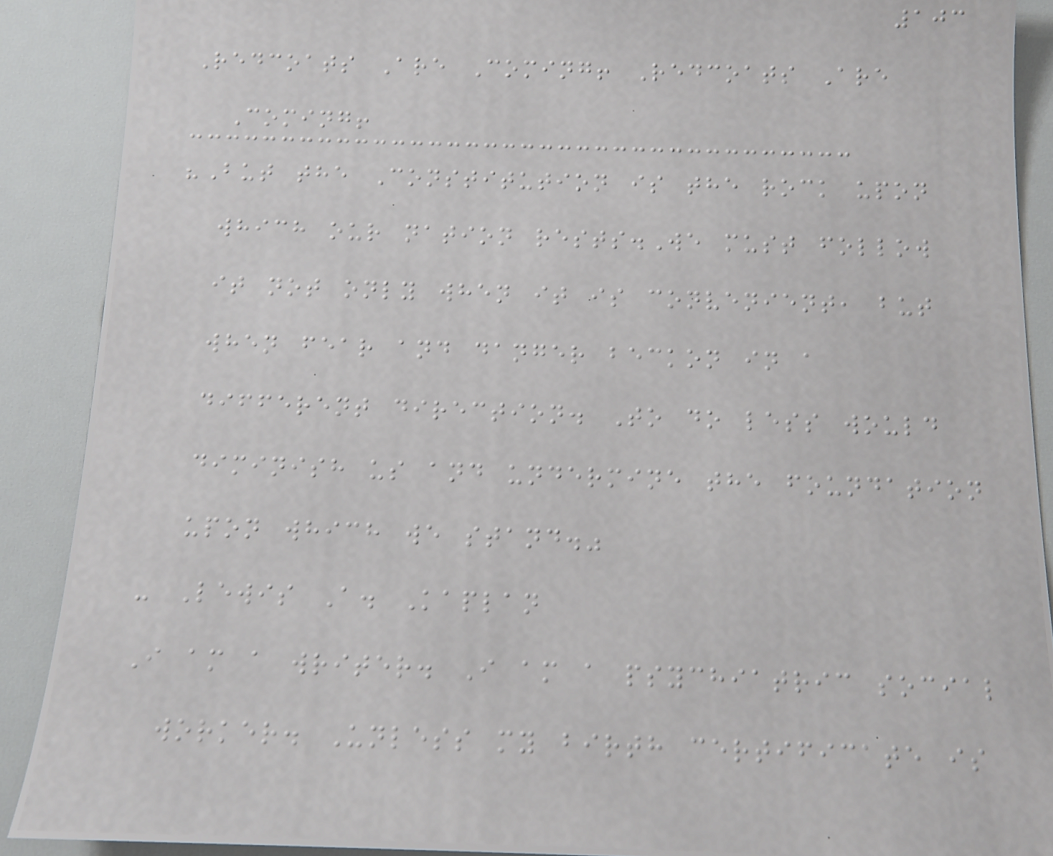103
Redcoats Are Coming! Redcoats Are
Coming!
"But the Constitution is the rock upon
which our nation rests.We must follow
it not only when it is convenient, but
when fear and danger beckon in a
different direction. To do less would
diminish us and undermine the foundation
upon which we stand."
- Lewis A. Kaplan
I am a writer. I am a psychiatric social
worker. Unless my birth certificate is
